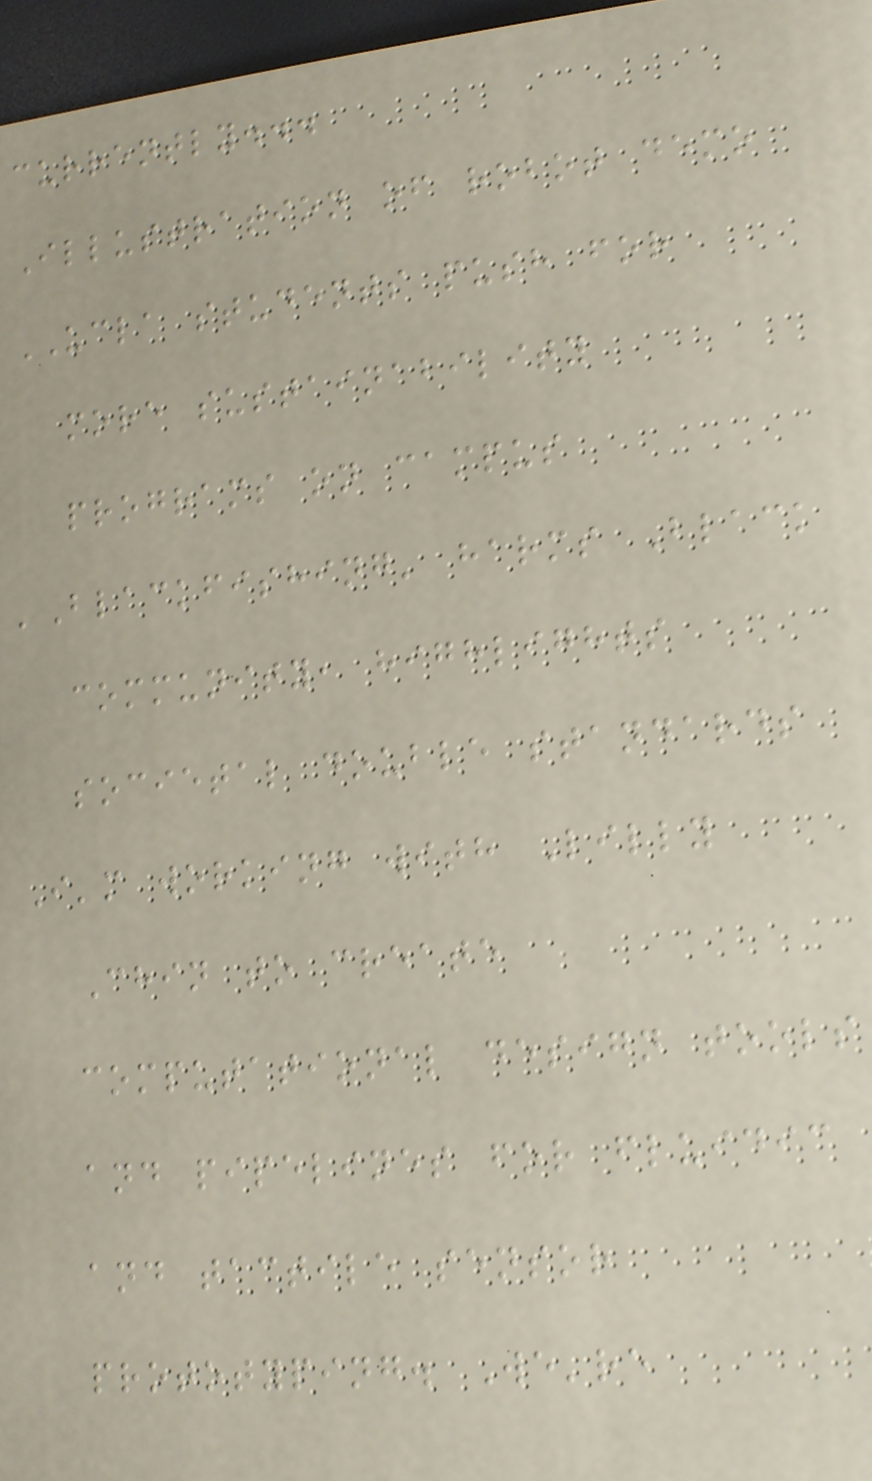currently...
Illustration of robot demo
UCLA students push for
more sustainability
programs on campus
'Blackfishing' harms Black
community, highlights
societal double standards
I'm working with Lilly
Chin to create
computational design tools
and pipelines for fluidic
and tactile sensor
prototyping. We're
